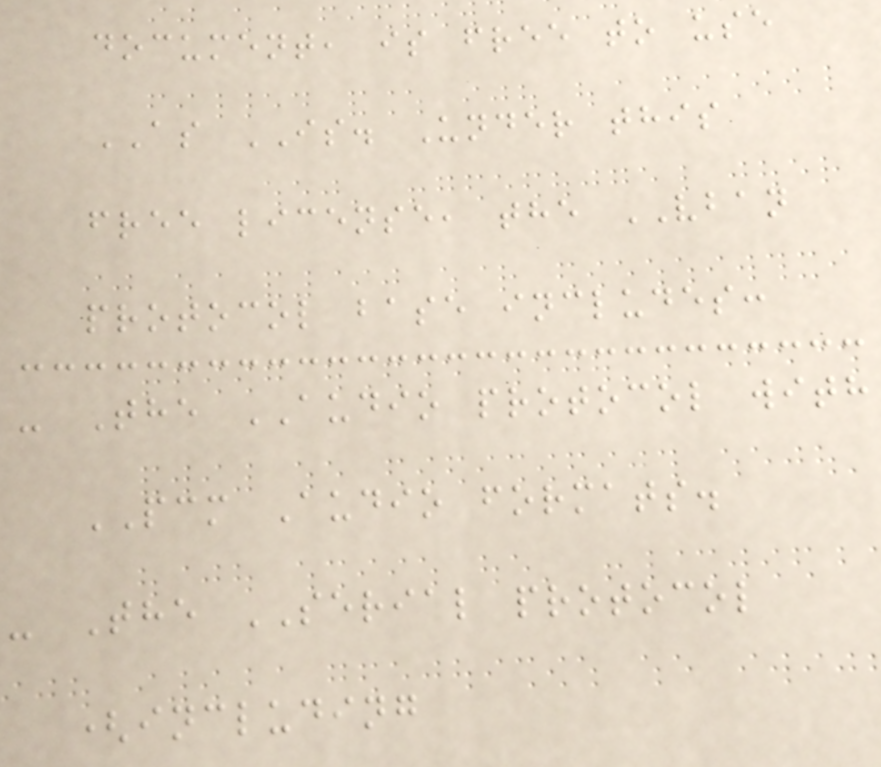document, is free to use
AS IS. Under this
free license, the VBAN
protocol base includes:
- The AUDIO protocol with
PCM Audio formats.
- The SERIAL protocol
(including
